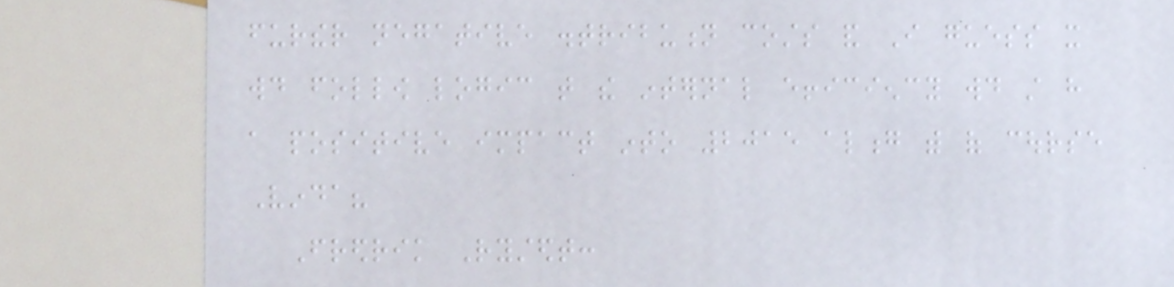further negative distribution costs and I guess it
would follow logic that the internal efficiency would still have
a positive impact into 2015 along with of course
Vinda?
Fredrik Rystedt:
